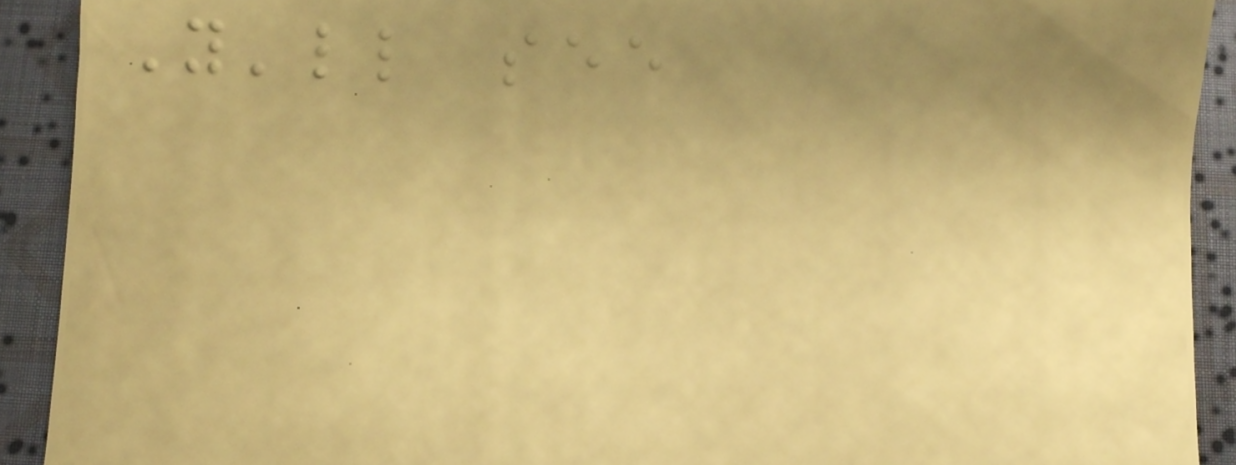You'll see
